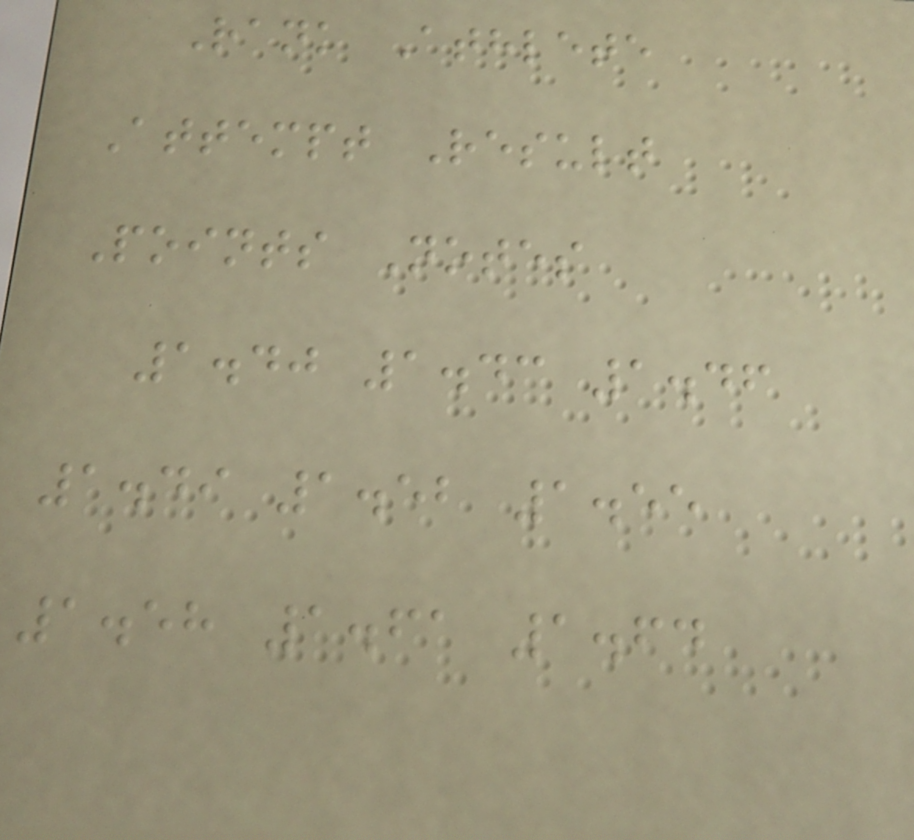Rank Athlete
Attempt Result
Points Notes
1.40 1.43 1.46
1.49 1.52 1.55
1.58 1.61 1.64
